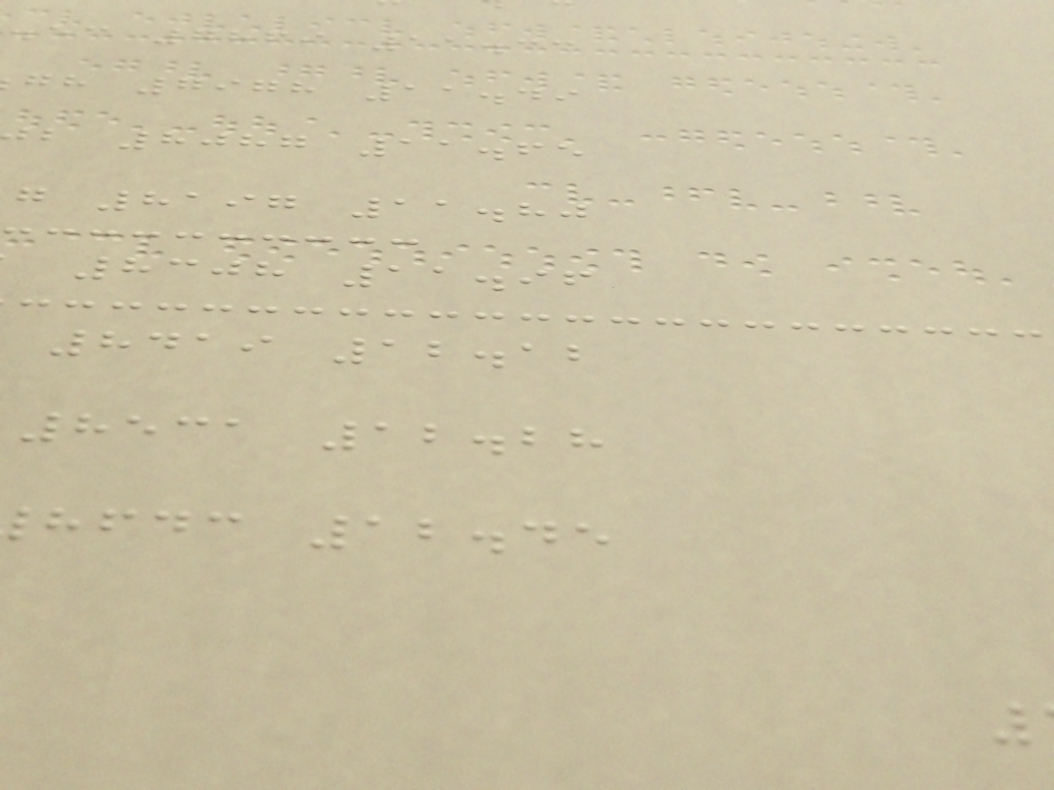.ec 7869 11.33
gh 7978 11.49
b 8087 11.65
g 8197 11.80
8308 11.96
8419 12.12
8531 12.28
hfdc 12.45
